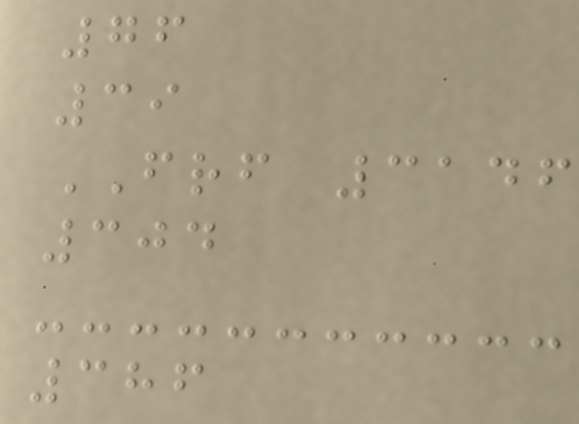76
39
FRF 3146
304
386
